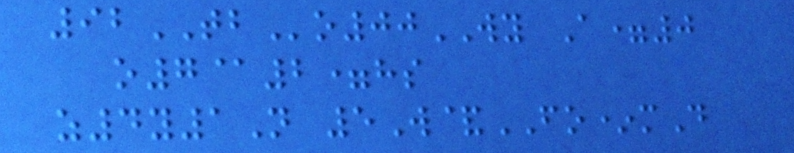92TBo00WY A=0
o7@2=hs
z4y1N 5W&FO*mD
